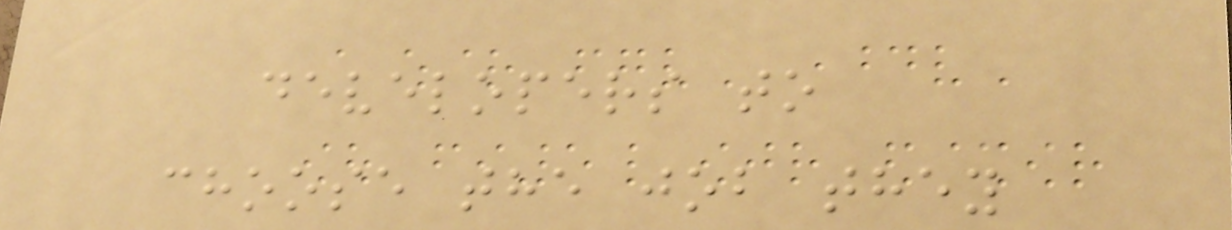developers to
choose the job they
